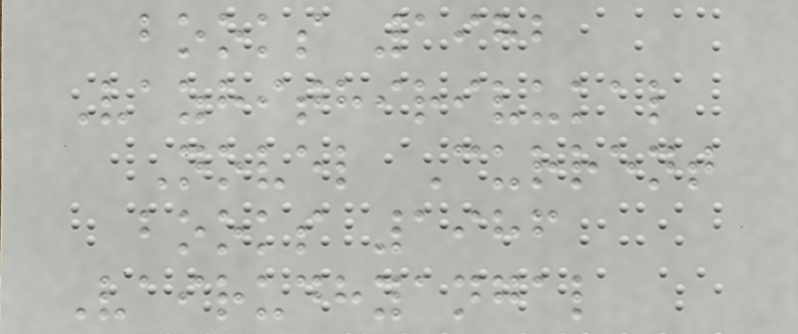books 1982
Vazhithirivukal
Novel Current
books 1986
Vairudhyangal
